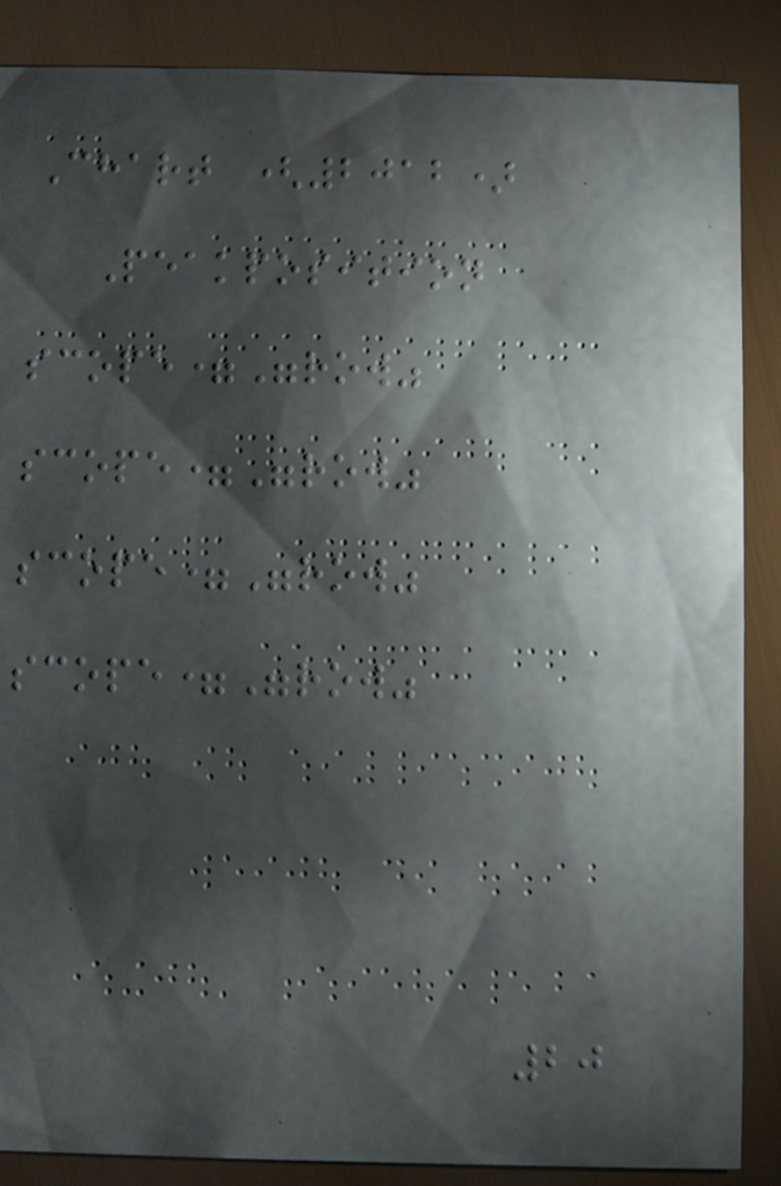Chart (2012)
Peakposition
scope="row"
scope="row"
scope="row"
scope="row"
20
